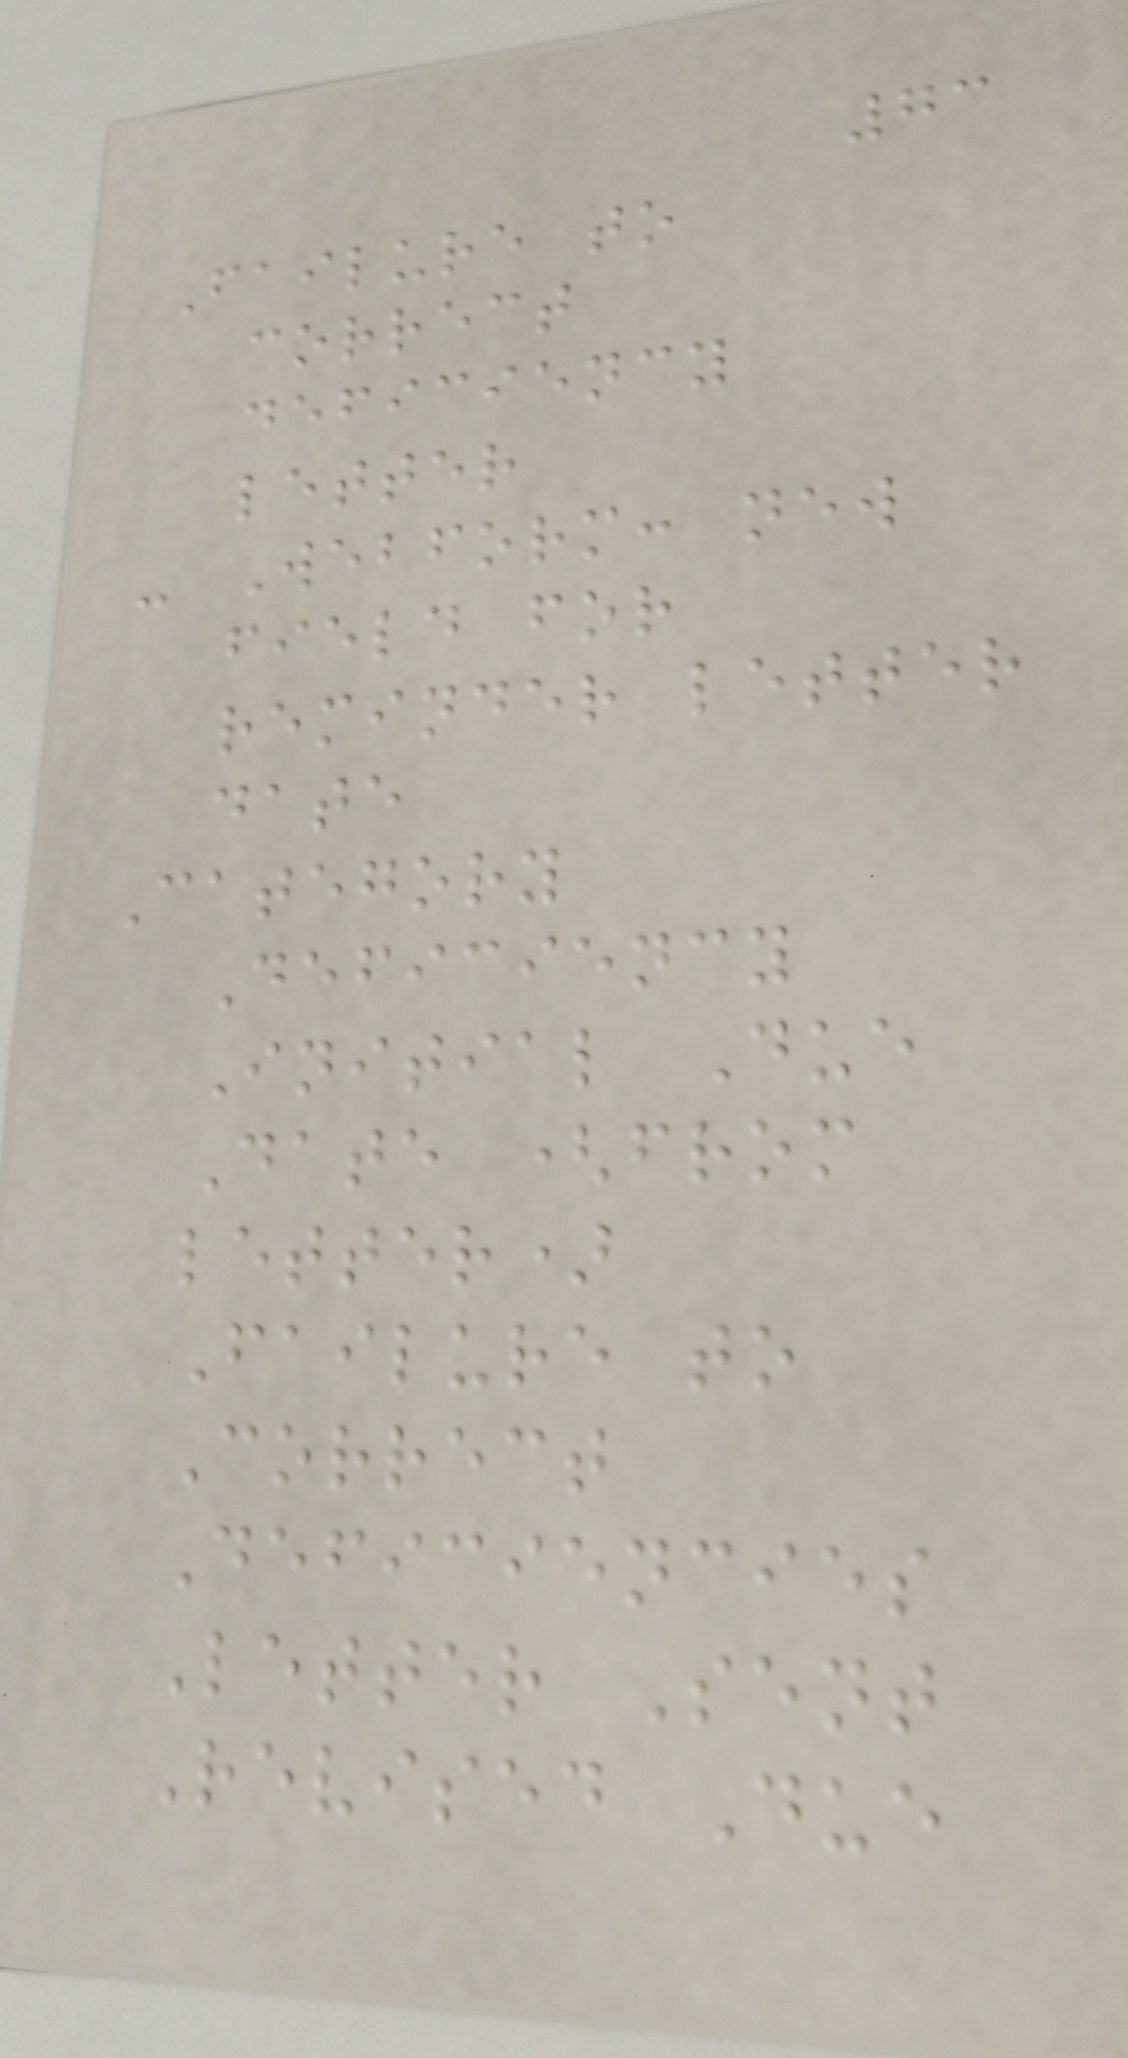73
Failure to
correct
deficiency
letter
- Webform: new
field for
reminder letter
date
Category
Deficiency
Initial Due
Date (from
letter)
Failure to
Correct
Deficiencies
Letter Sent
Revised Due
